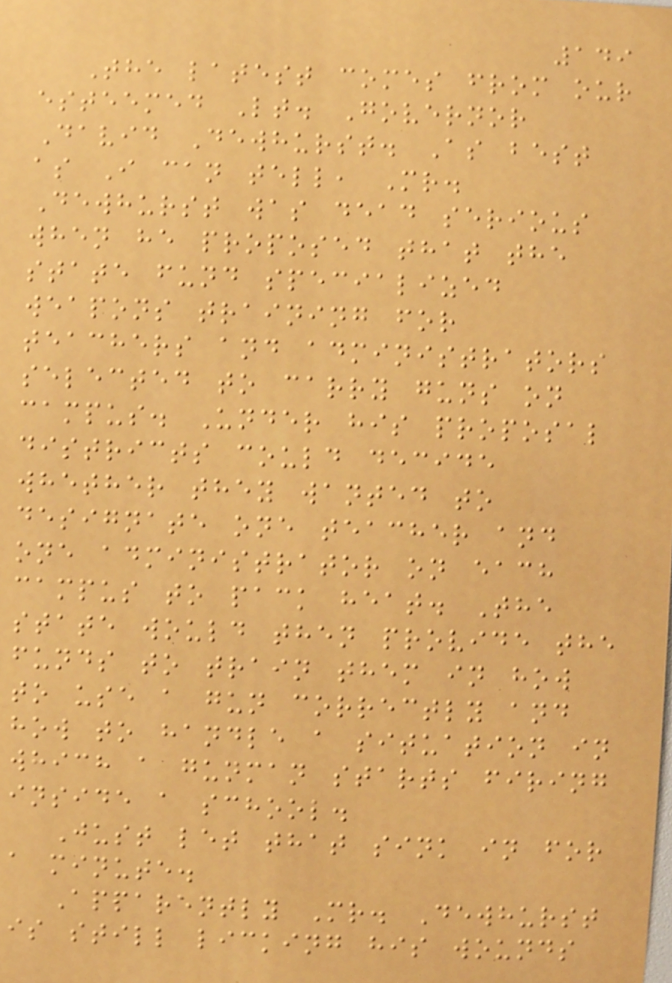149
The latest comes from our
esteemed Lt. Governor
David Dewhurst. As best
as I can tell, Mr.
Dewhurst was dead serious
when he proposed that the
state fund specialized
weapons training for
teachers and administrators
selected to carry guns on
campus. Under his proposal
districts could decide
whether they wanted to
designate one teacher and
one administrator on each
campus to pack heat. The
state would then provide the
funds to train them in how
to use a gun correctly and
how to handle a situation in
which a gunman starts firing
inside a school.
Just let that sink in for
a minute.
Apparently Mr. Dewhurst
is still licking his wounds
